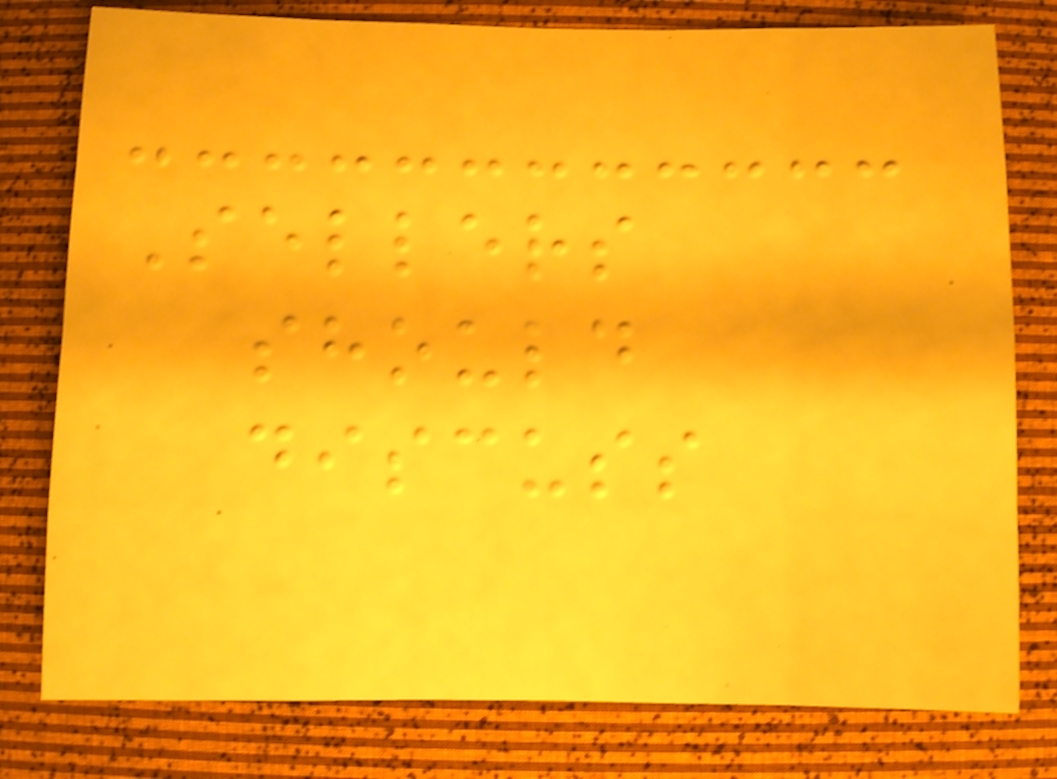Sellers
should
discuss
